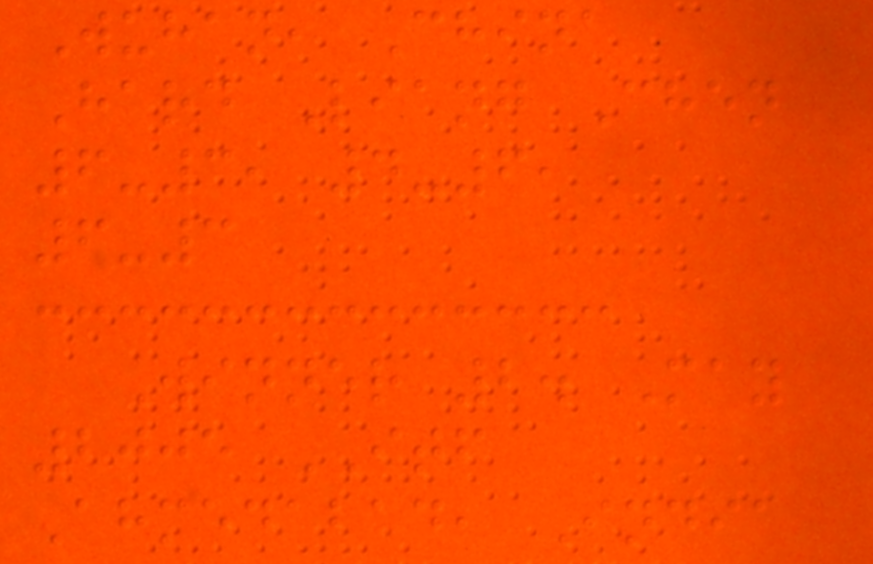Wuhan, China
Hard Liang Chen
6-3, 4-6,
6-3
Winner 2. May
2005 ITF
Ahmedabad, India
